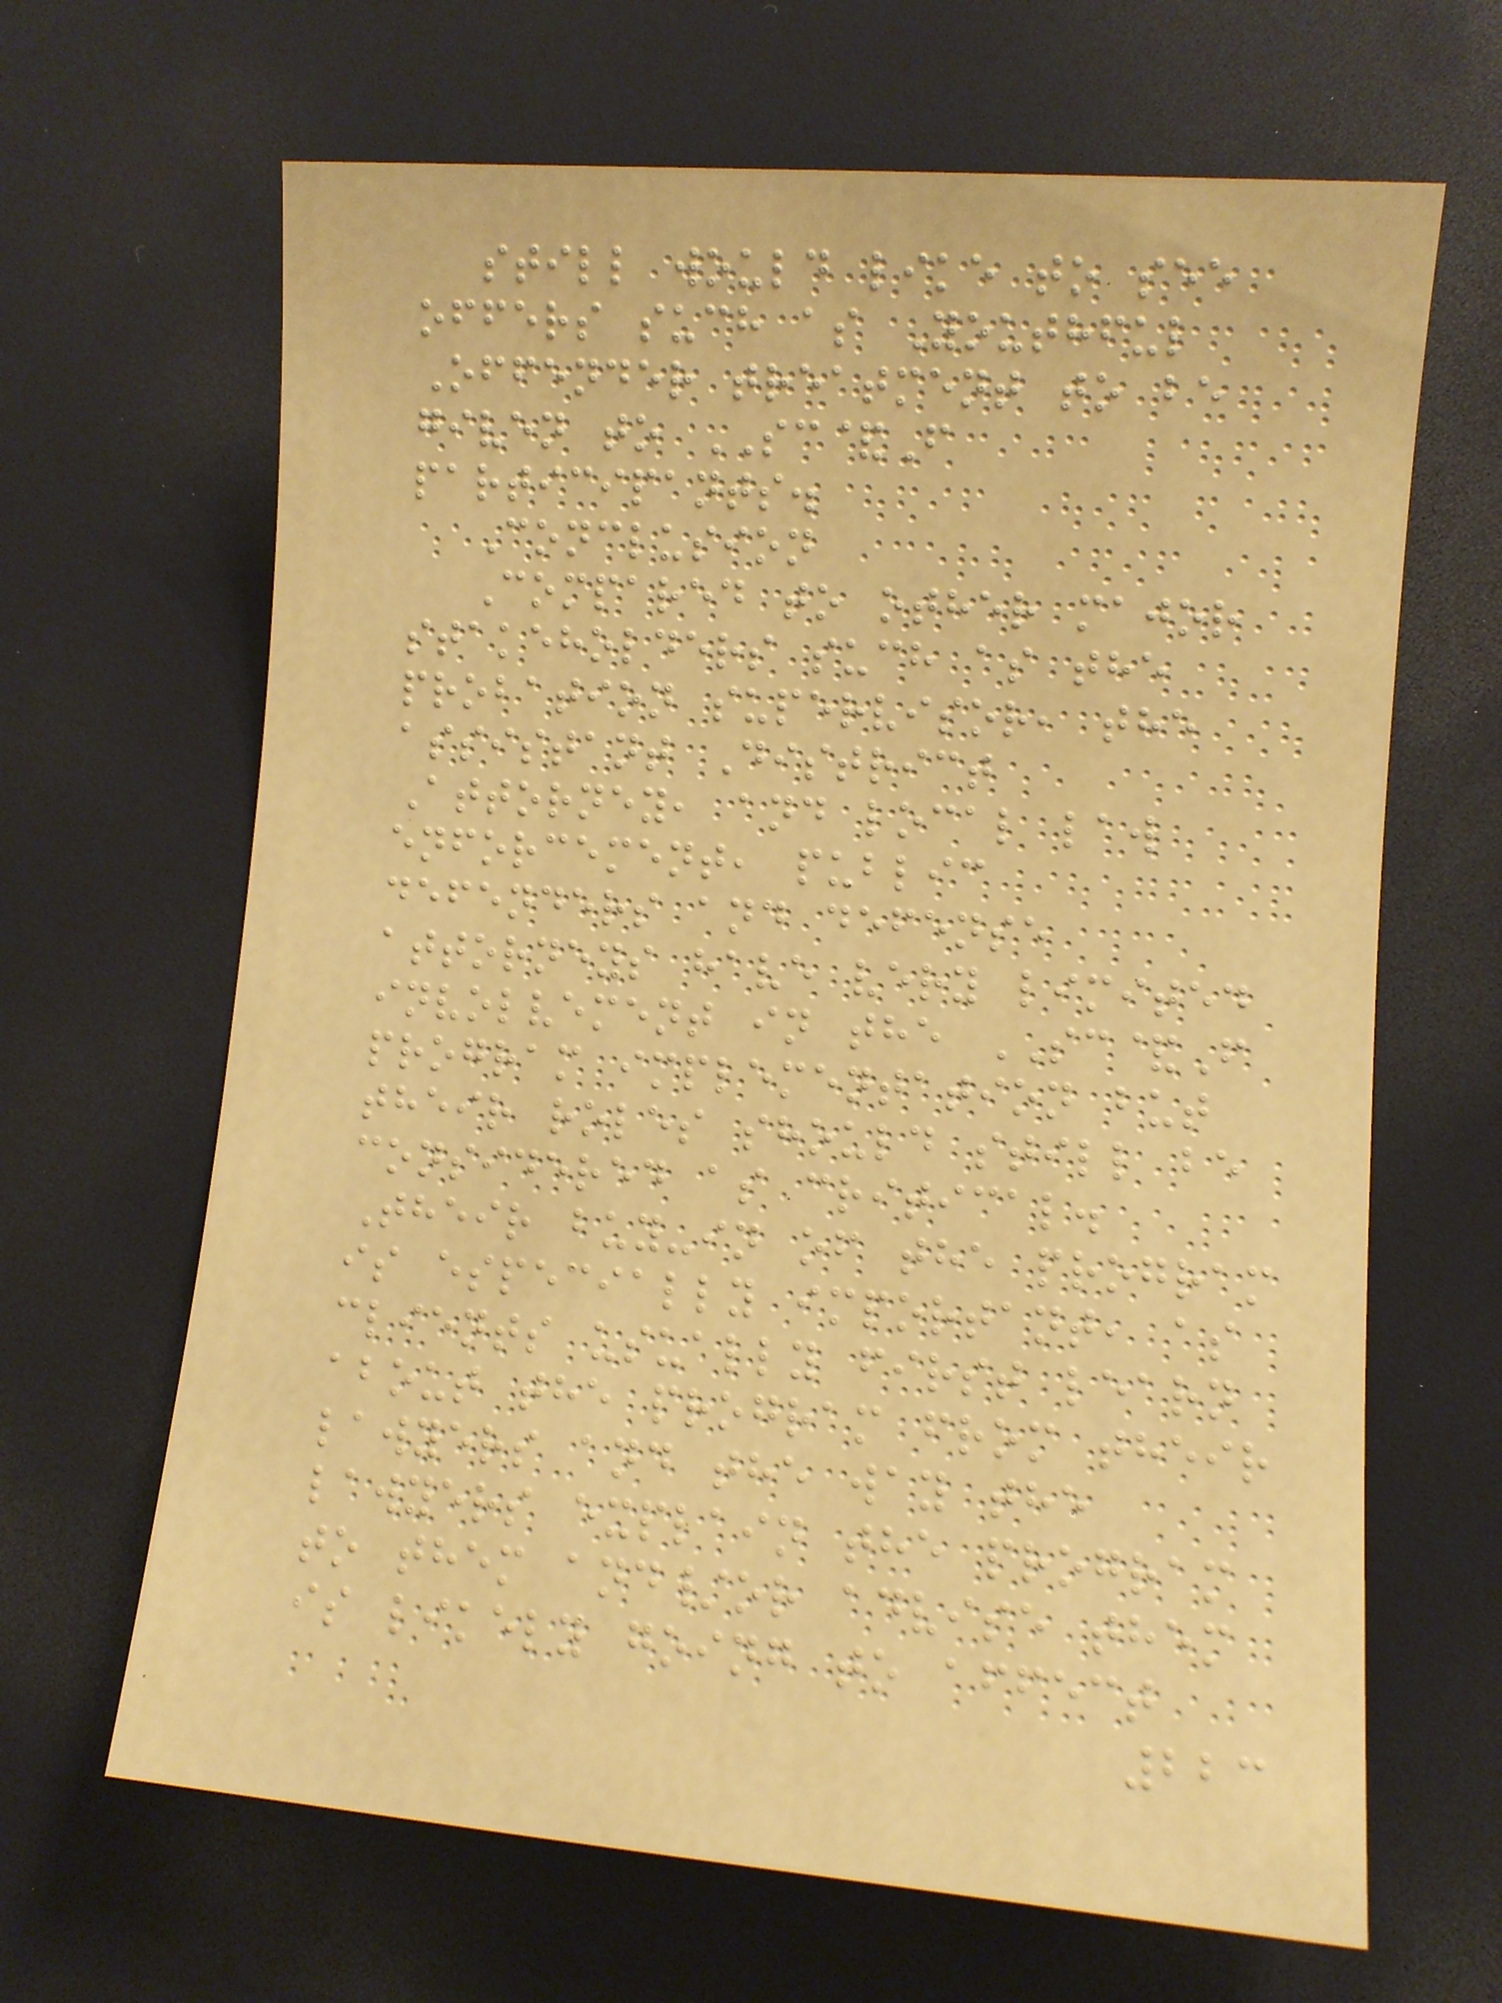still would like to see
offers such as Youthful
Offender treatment to be
given to SC&F
participants.
Conclusion
Compared to other major
stakeholders such as the
probation supervisor, the
assistant District
Attorney, and local law
enforcement, public
defenders and defense
attorneys have very limited
involvement in the SC&F
program implementation but
their roles should still be
considered as critical.
Their buy-in of the program
is especially important, as
clients usually first learn
about the program from their
lawyers and the way the
lawyers explain the program
to them and/or advise them
is likely going to affect
223
